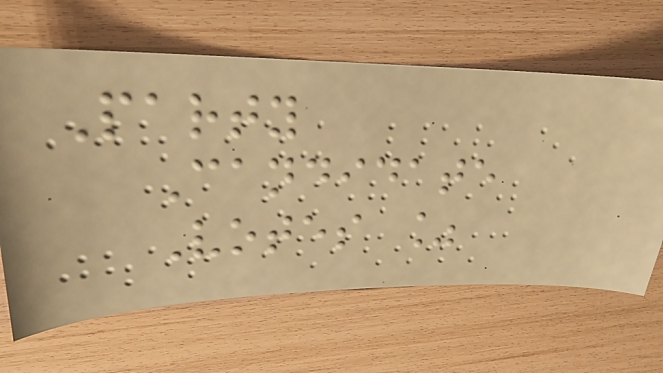Party
Candidate
Votes %
